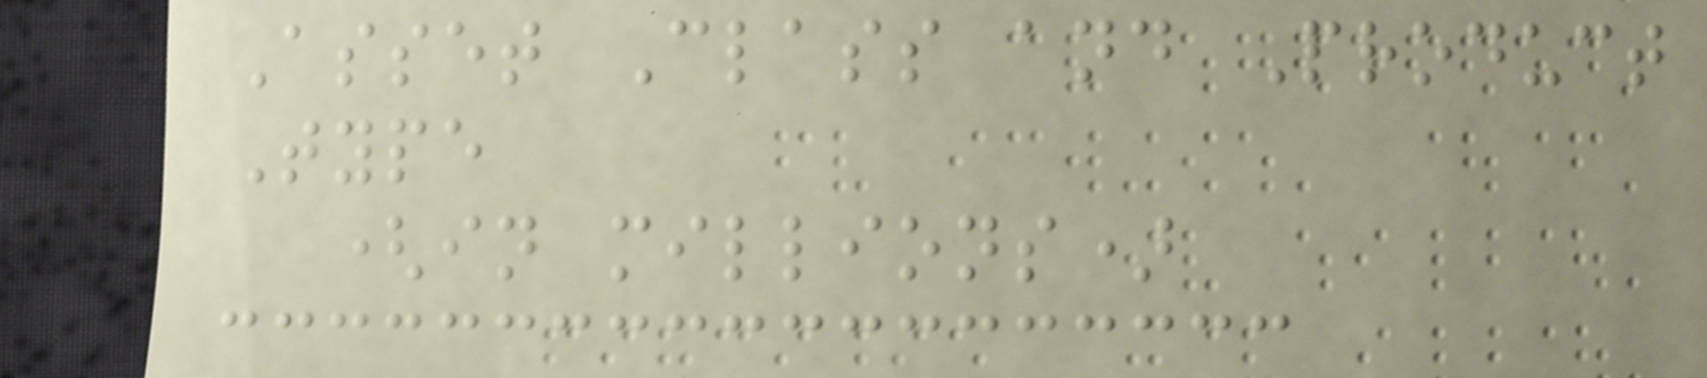Asset Class and Product
Type
(in millions)
